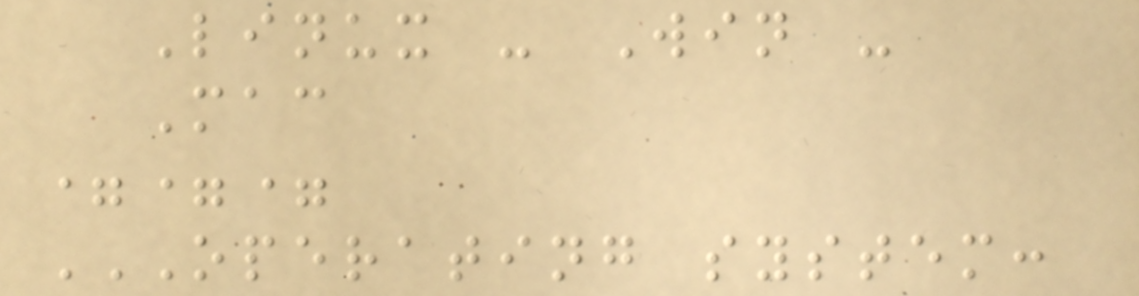Linux - Win -
Mac
===
OPERATING SYSTEM:
